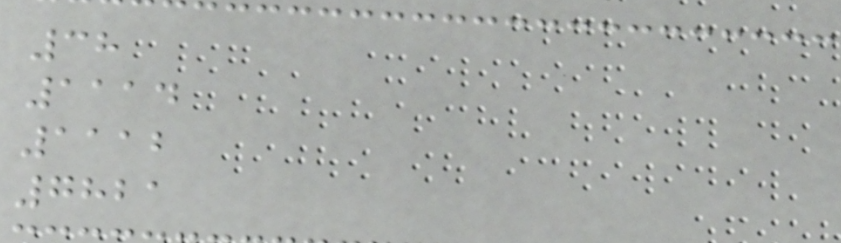38
1114
1112
7821
